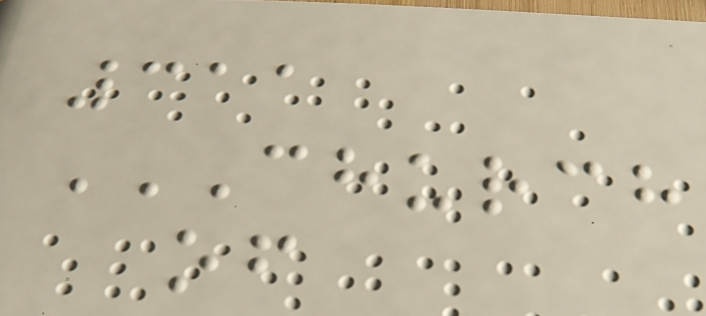311
CHURCH
OF
